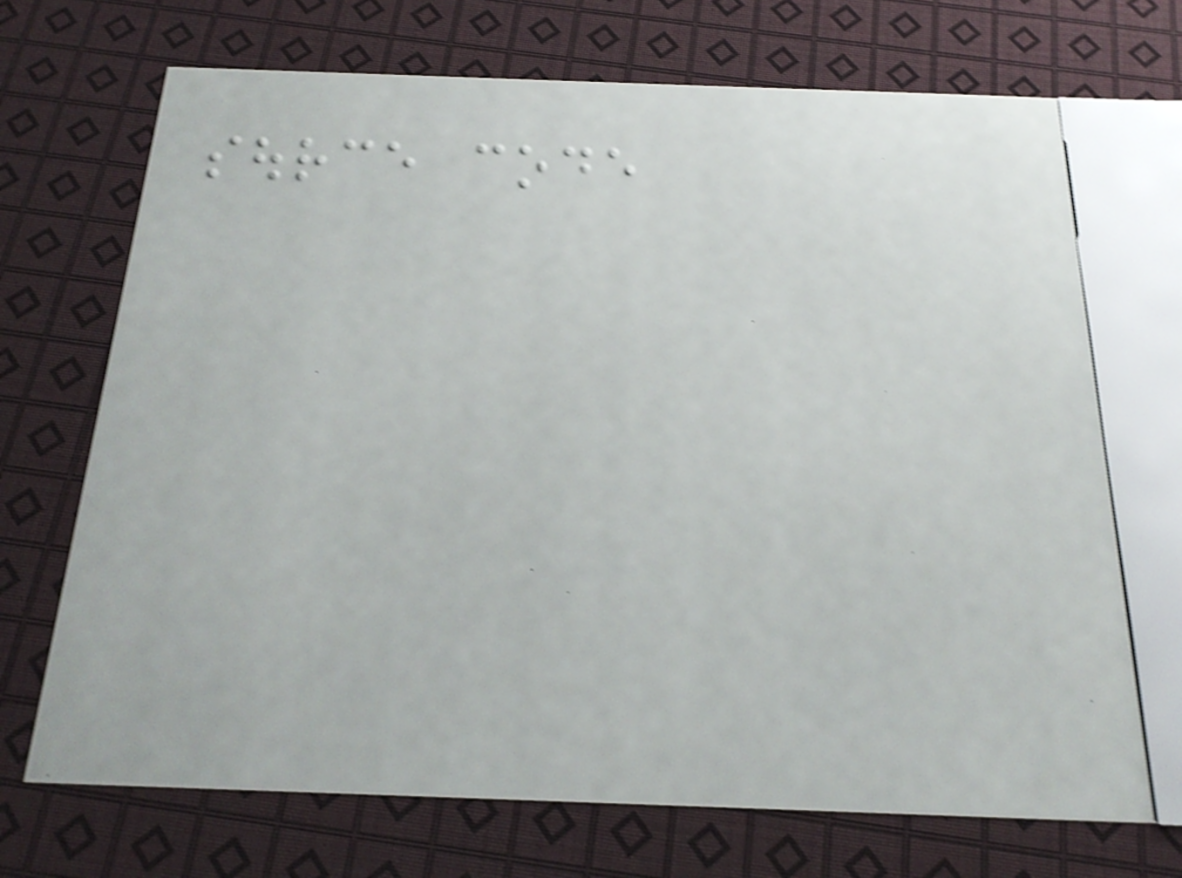source code
